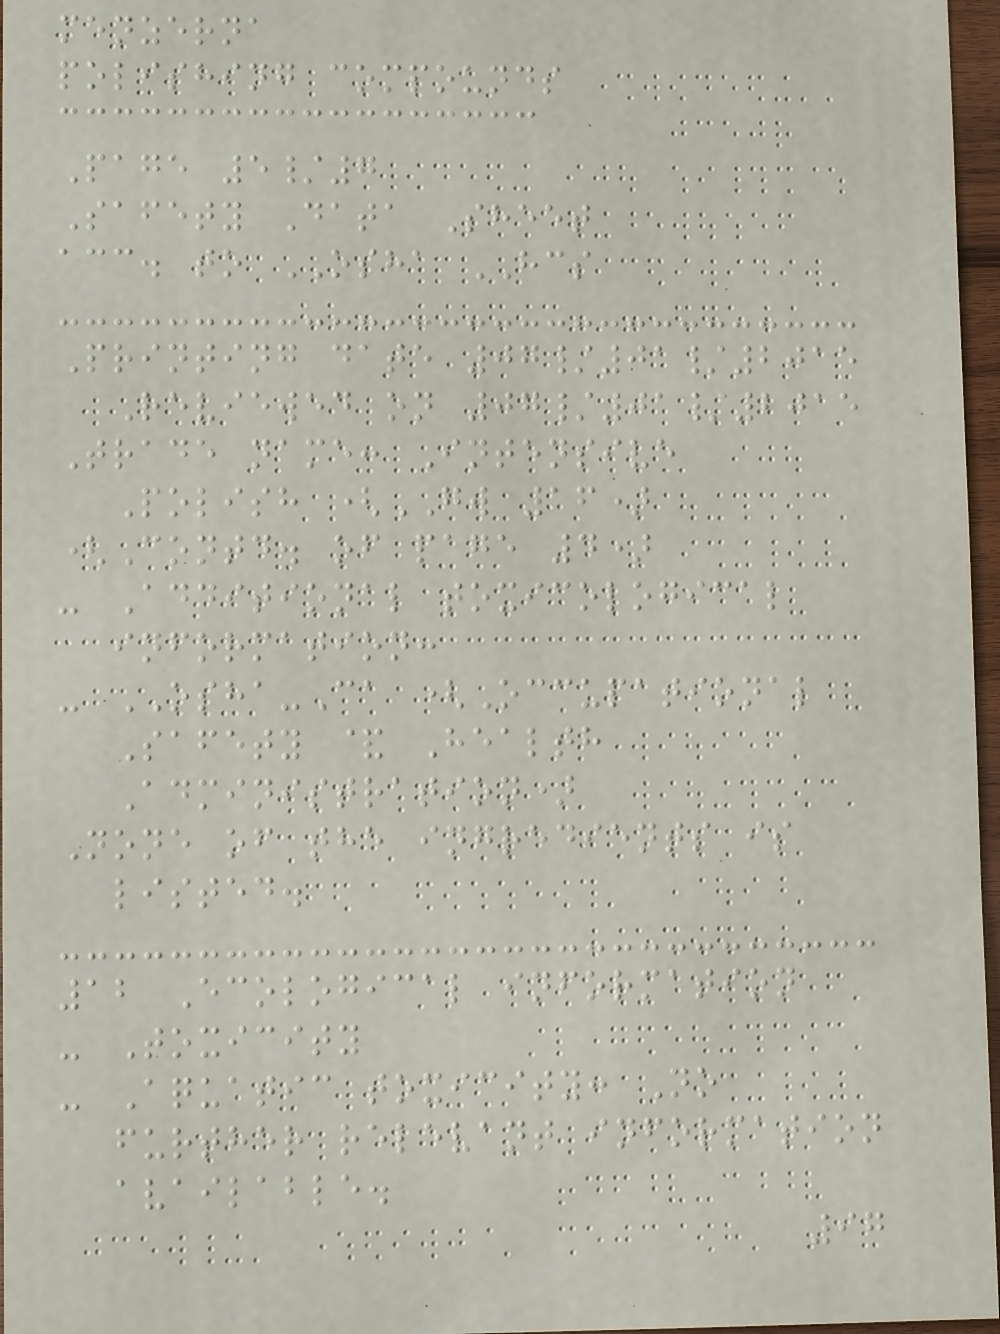menzerna
polishing compounds
Page 5/7
Safety Data Sheet
acc. to OSHA HCS
Printing date 07/01/2015
Reviewed on 07/01/2015
Trade name: Intensive
Polish (GW 16)
(Contd. of page 4)
- Additional toxicological
information:
- OSHA-Ca (Occupational
Safety & Health
Administration)
None of the ingredients is
listed.
12 Ecological information
- Toxicity
- Aquatic toxicity: No
further relevant information
available.
97
